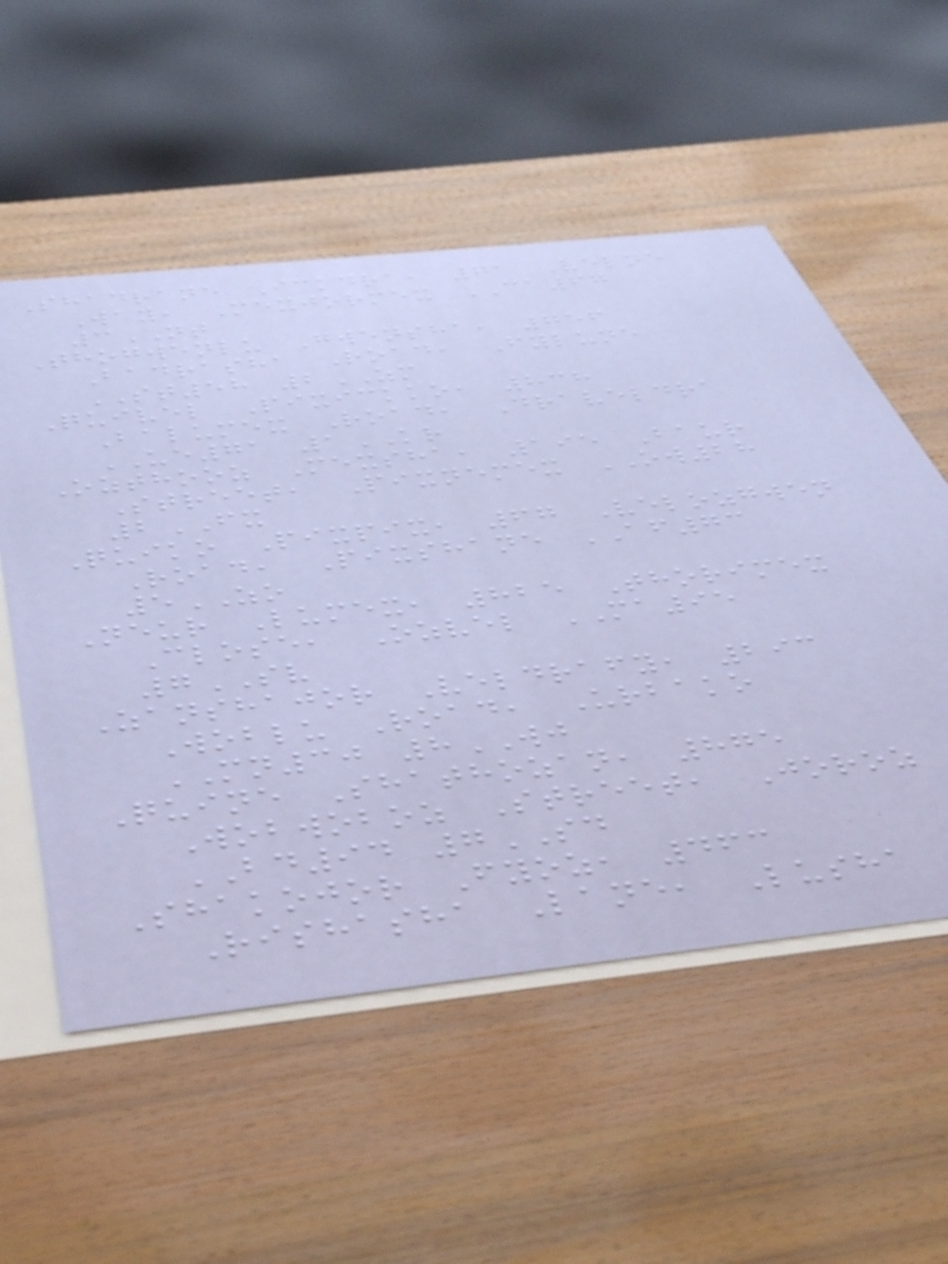Shadrane Ickdra, 71 Velne
Way, Mexjormex CA67
3NT
Thogwenlu Gwensha, 756
Badrasha Road, Fylune
ST58 2ZM
Quivel Pixickko, 838
Balumex Road, Draveldra
UE71 1KR
Ozthooz Mexsha, 195 Baur
Street, Pixnemex OW28
2FX
Quiko Pixpix, 67 Velozgwen
Road, Pixshane AF73
5ZO
Neur Lumex, 825 Thorimex
Close, Ozvel MA95
7SV
Zanshajor Veldrafy, 293
Woblu Road, Urbako
MN30 8WJ
Quine Shathozan, 875
Wobwoboz Street, Joroz
BD94 7SD
Shakojor Fyoz, 463
Rishasha Lane, Lusha
